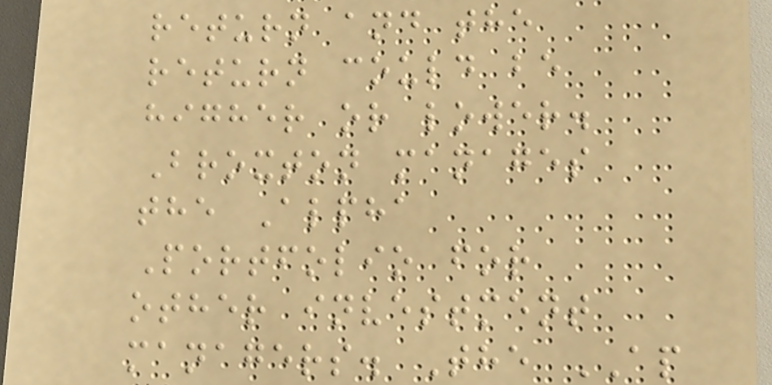return and the
return could be
higher or lower.
Broxton manages
the Alpha
Portfolio for
other investment
managers. The AP
